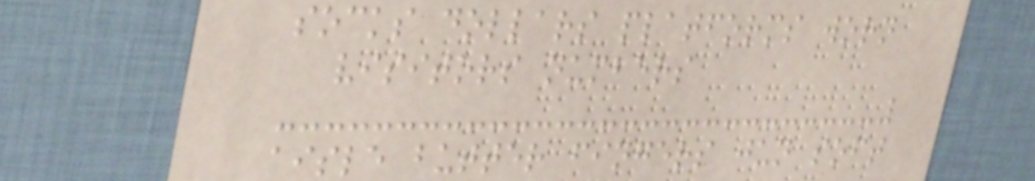socks dollars platforms worn
visitors numbers
aisle butter fingers jun soft
